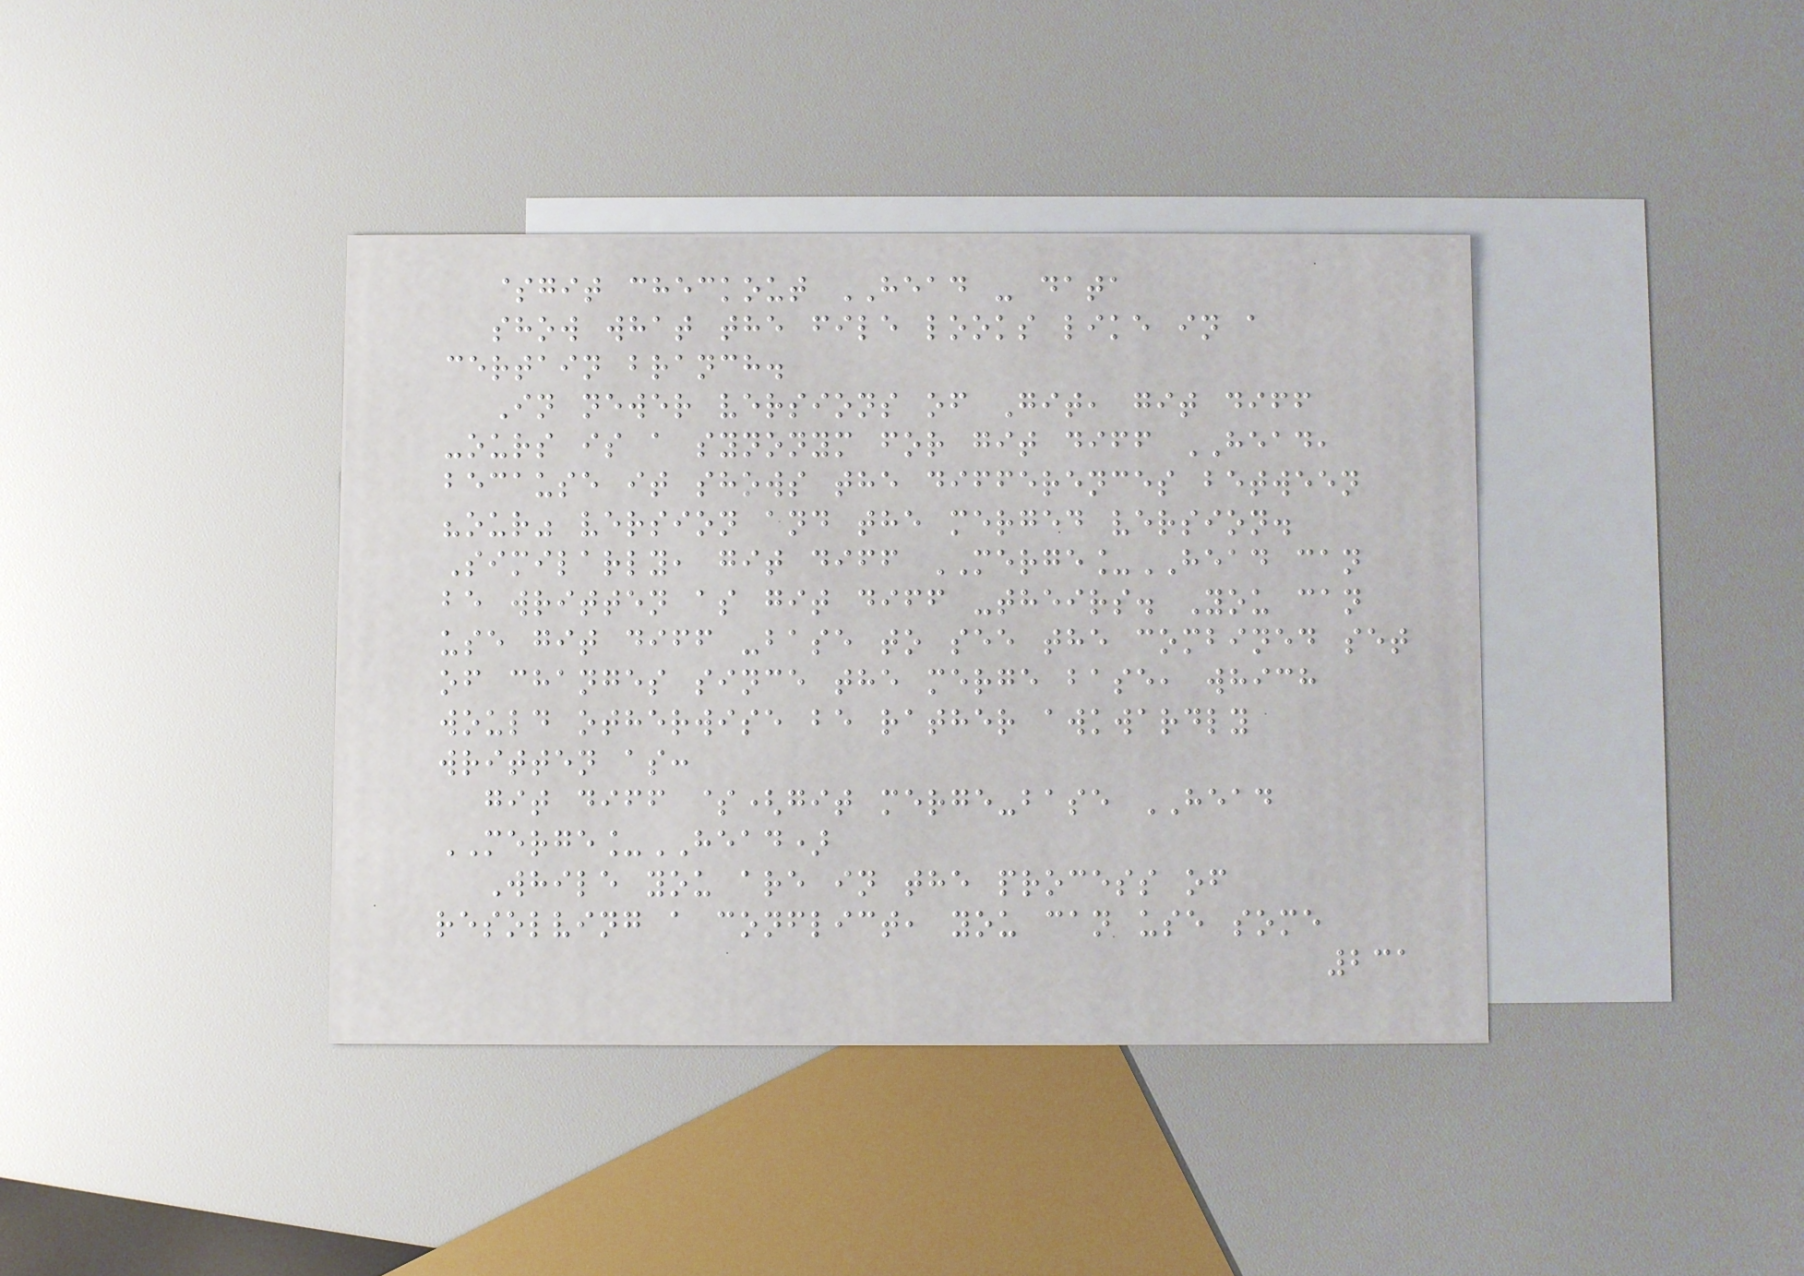$git checkout HEAD - data
show what the file looks like in a
certain branch.
In newer versions of Git, git diff
-ours is a synonym for git diff HEAD,
because it shows the differences between
"our" version and the merged version.
Similarly, git diff MERGE_HEAD can
be written as git diff -theirs. You can
use git diff -base to see the combined set
of changes since the merge base, which
would otherwise be rather awkwardly
written as:
git diff $(git merge-base HEAD
MERGE_HEAD)
While you are in the process of
resolving a conflict, you can use some
231
